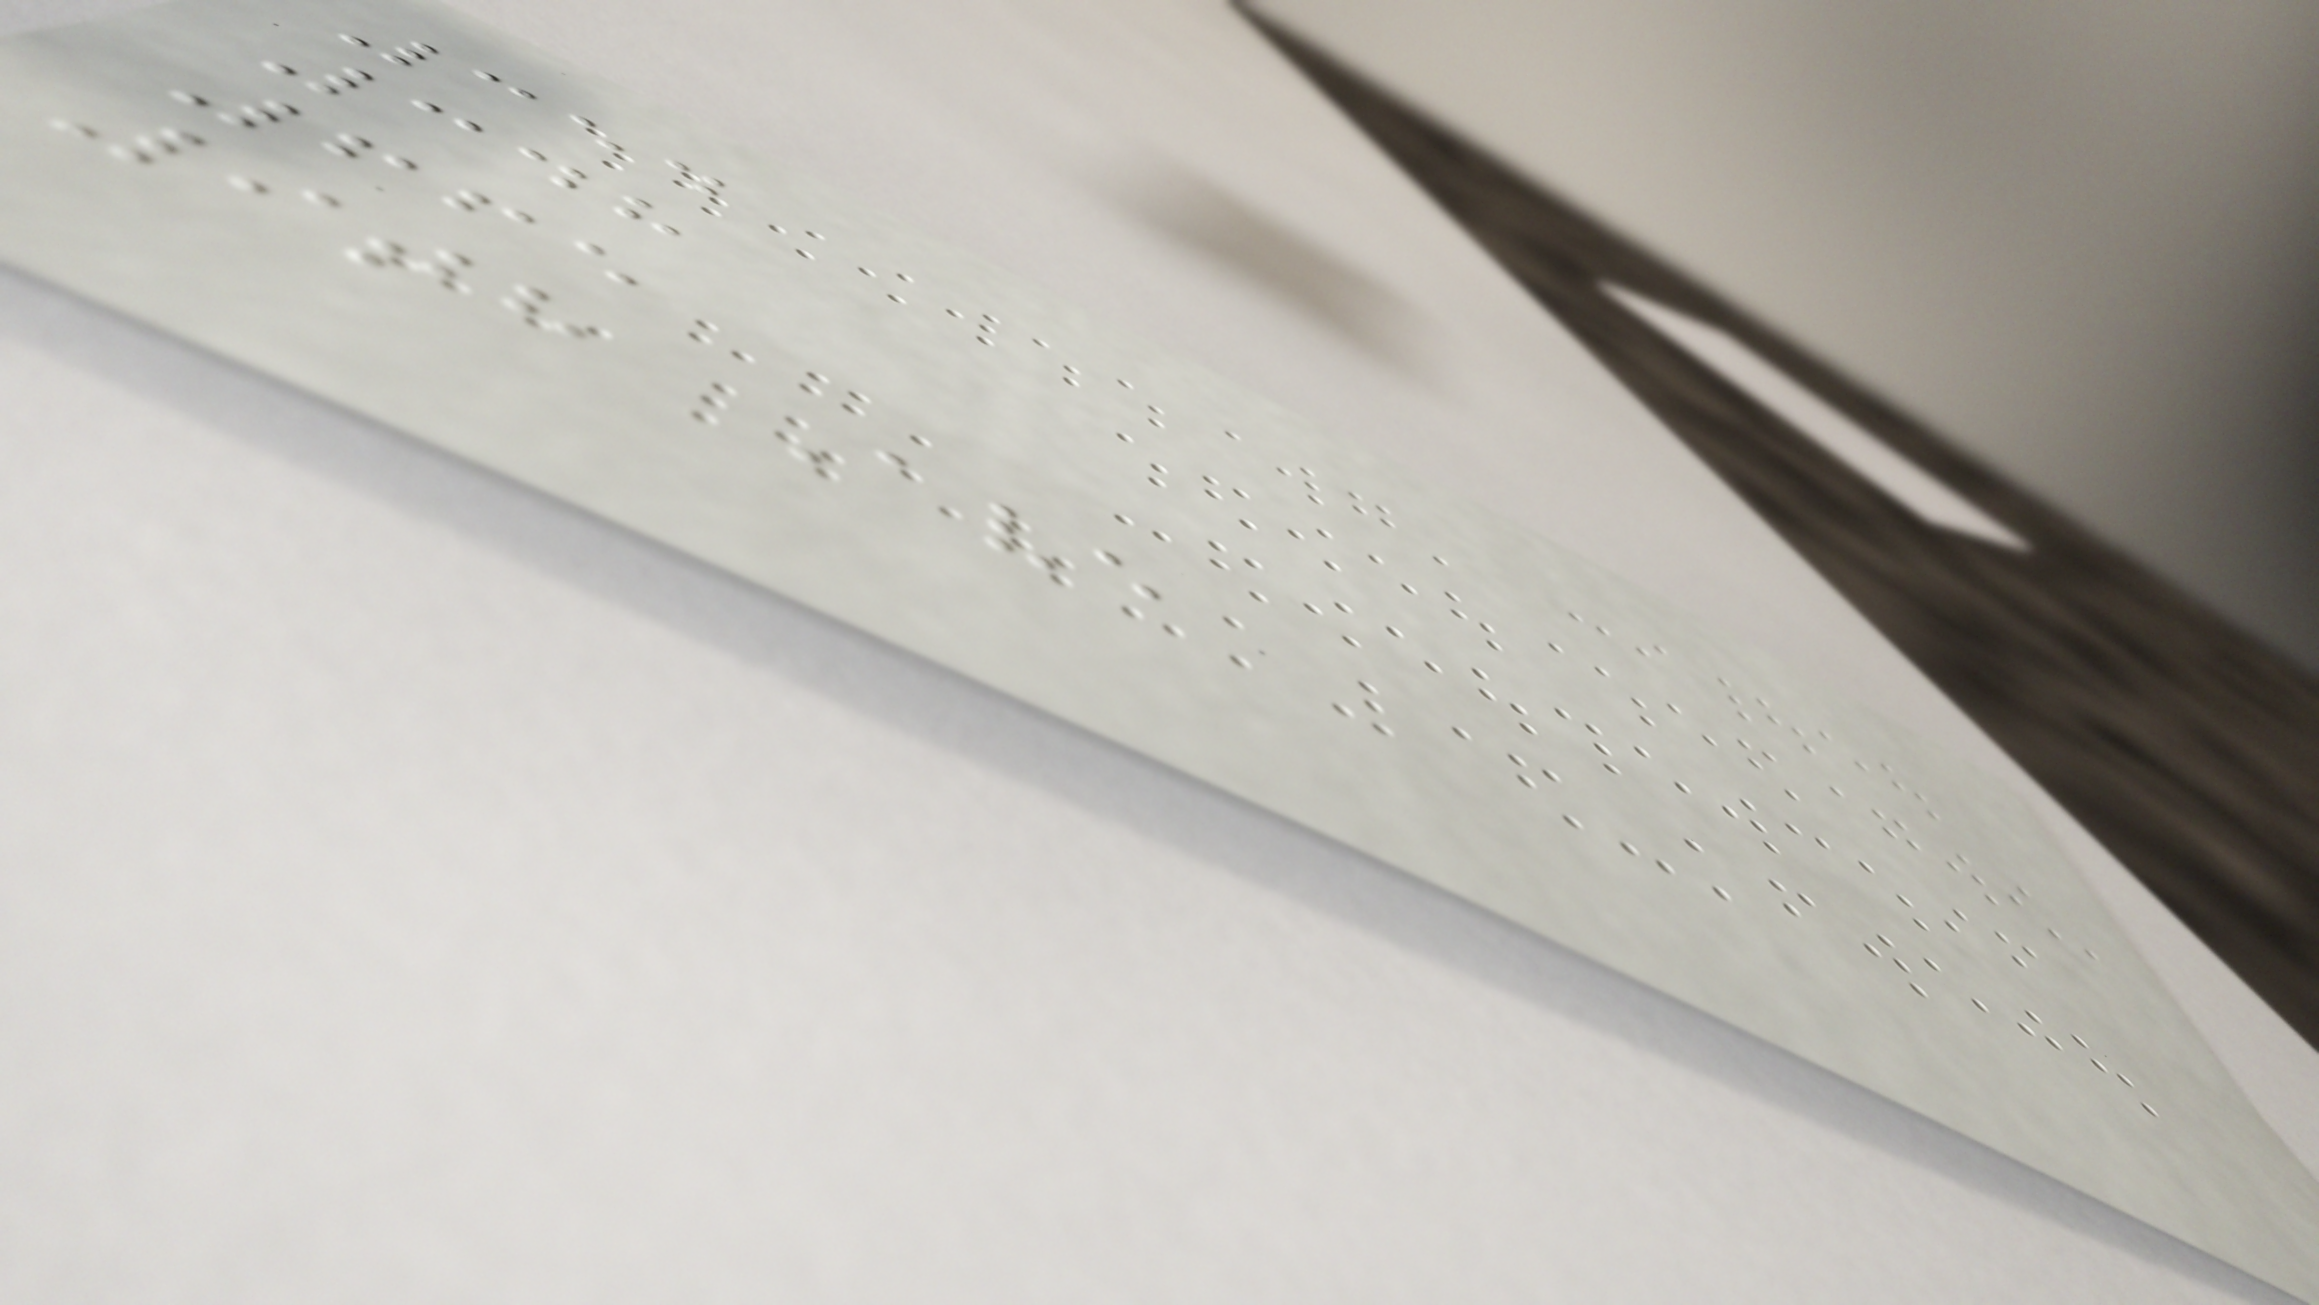354
348
665
9th Ave
